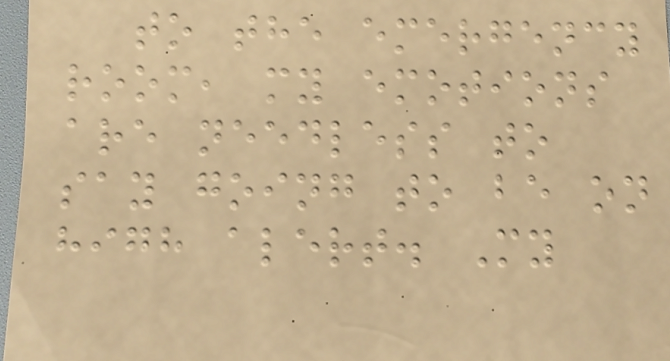to the emergency
room, my emotions
are needless to
say going to be on
high alert. My
